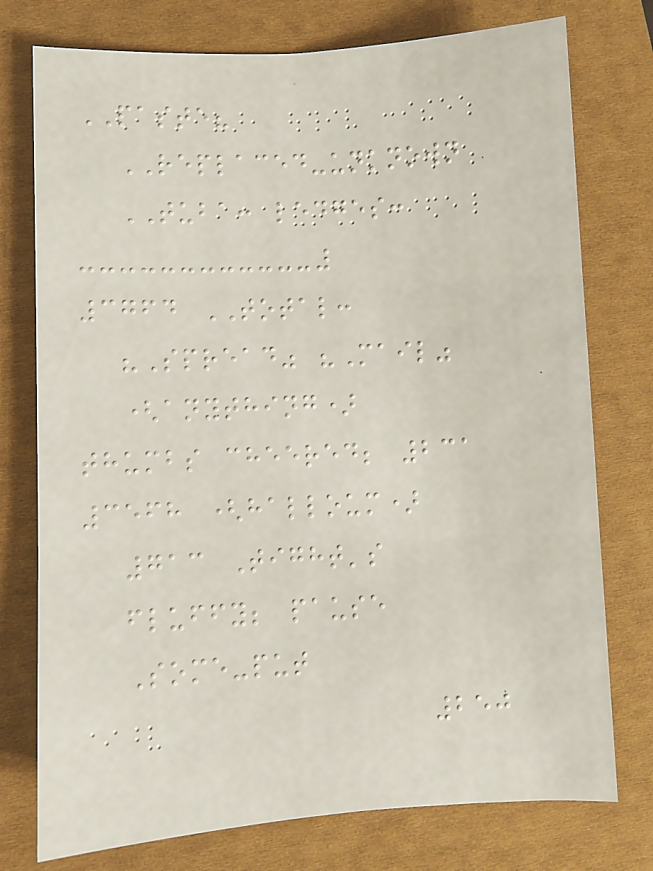PASTE?
REPLACED-unknown
TUBA: ledges:
3764 TOTAL:
"Spread" "Mail"
(anything)
thumbs cheered; 231
3568 (halloum)
713 Tight's
fluffy; pause
Some-put
250
